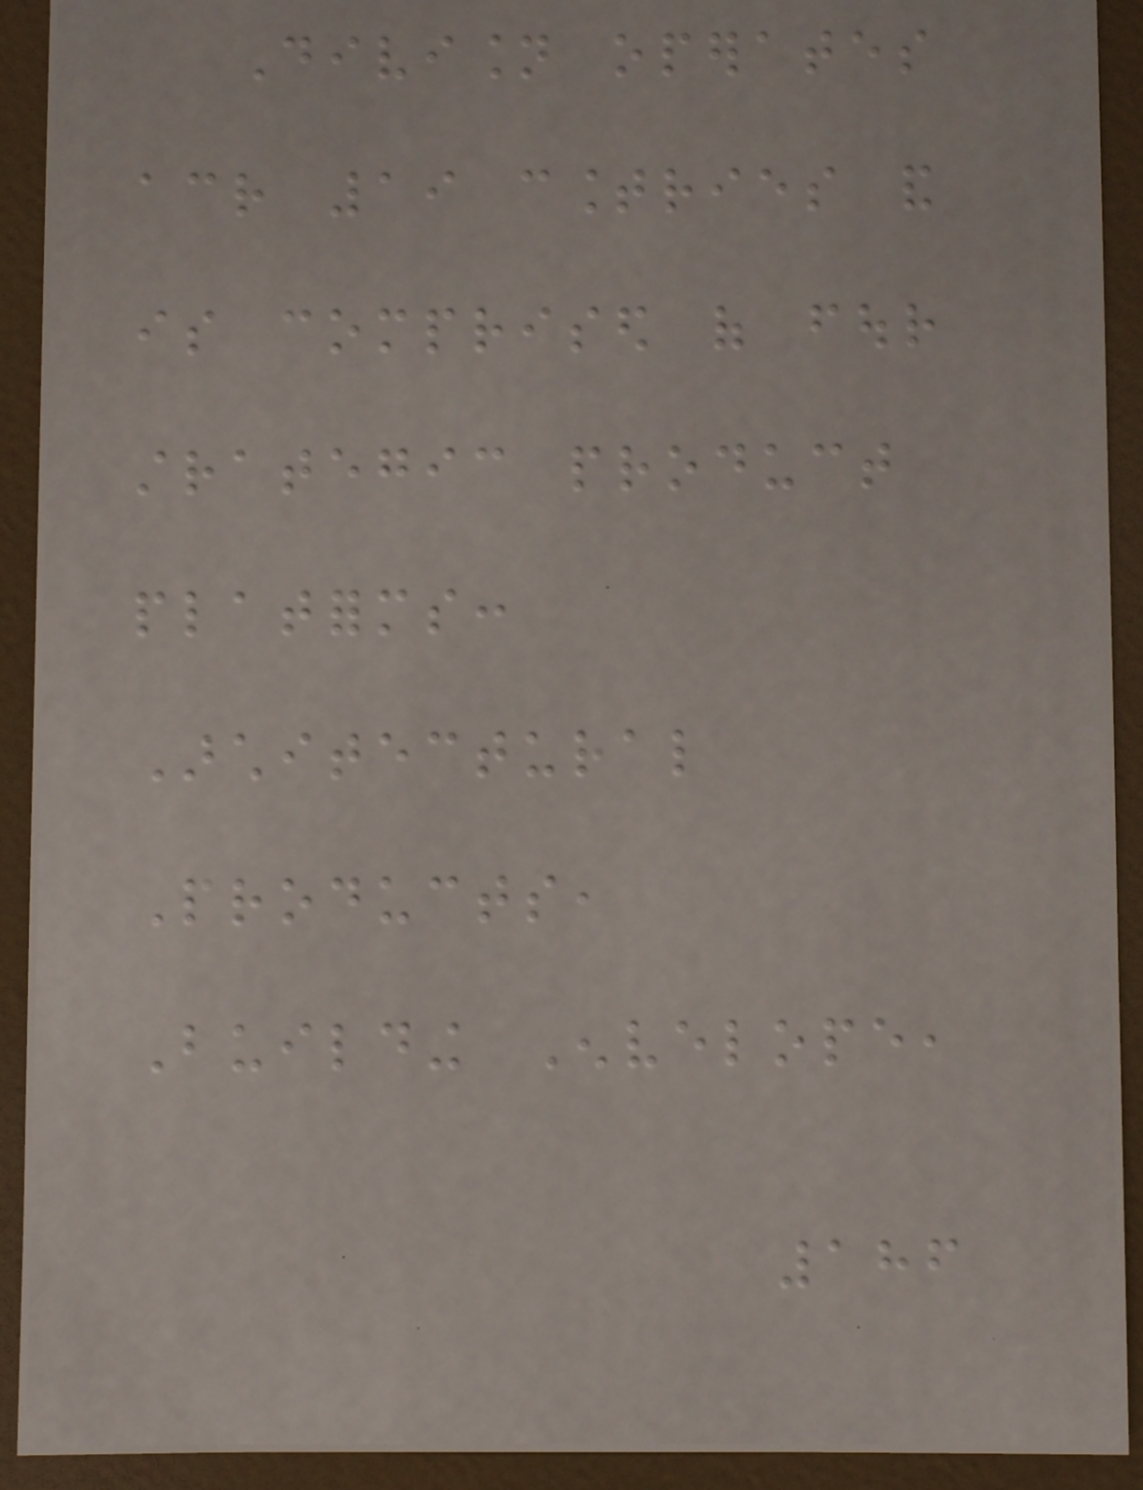Division operates
across 19 countries and
is comprised of four
strategic product
platforms:
Architectural
Products,
Building Envelope,
186
